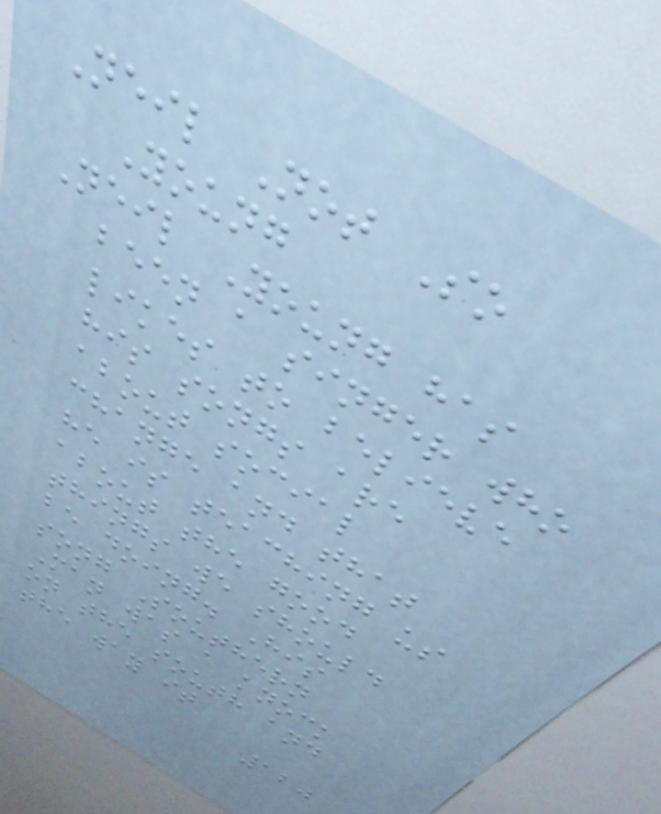Neil Not So
Young
Neil Young has
been a singer who
likes to believe
his songs are
about social
change and that
he is teaching us
about the good
things we should
be doing. His
song Southern
Man was a knock
on the south and
the way it
120
